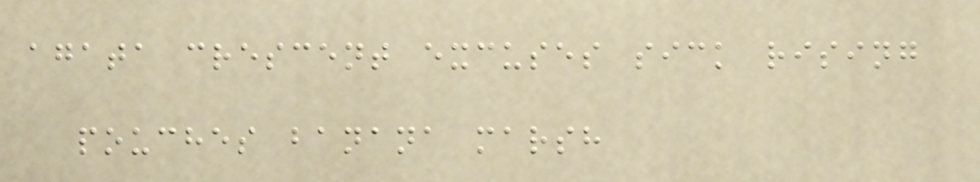agata crescent excuses sick rising
pouches banana marsh
